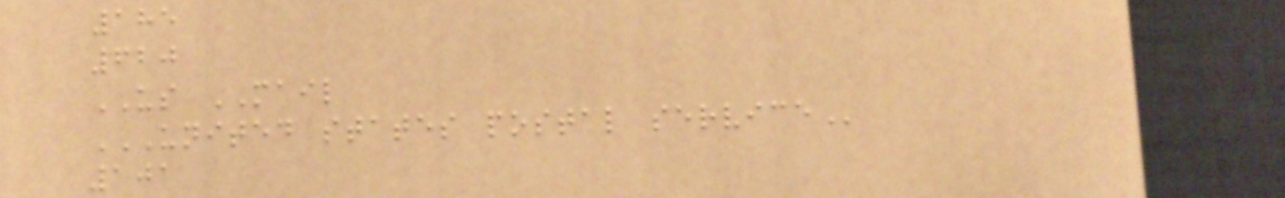185
620
US MAIL
UNITED STATES POSTAL SERVICE
101
